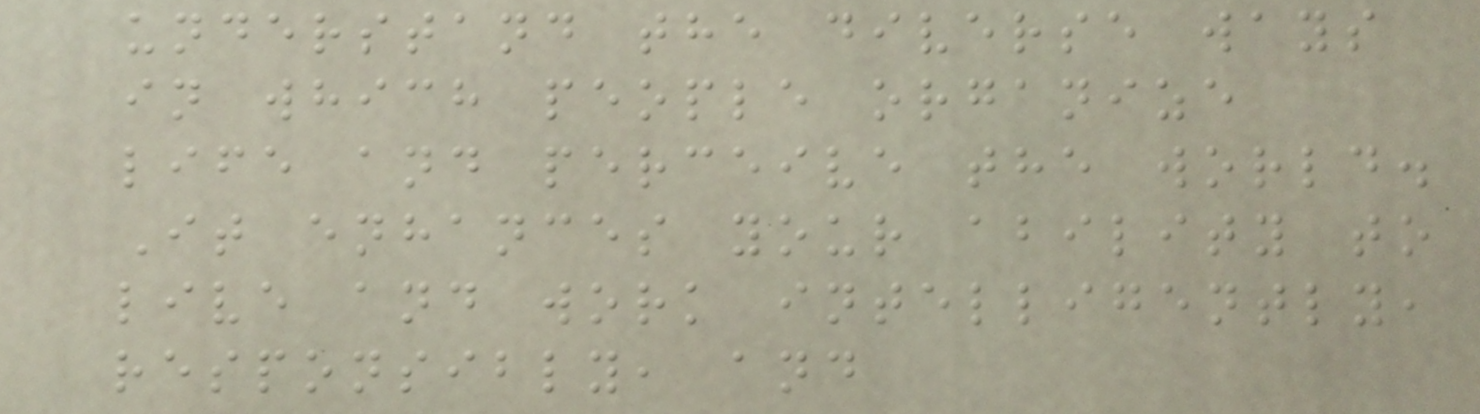understand the diverse ways
in which people organize
life and perceive the world.
It enhances your ability to
live and work intelligently,
responsibly, and
